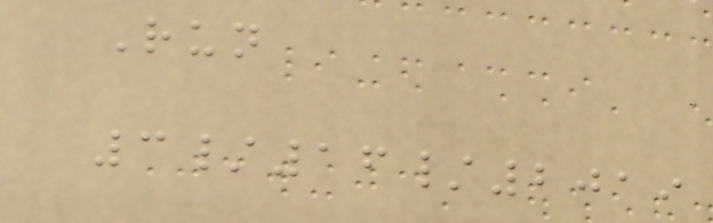Run
3/16/2019
